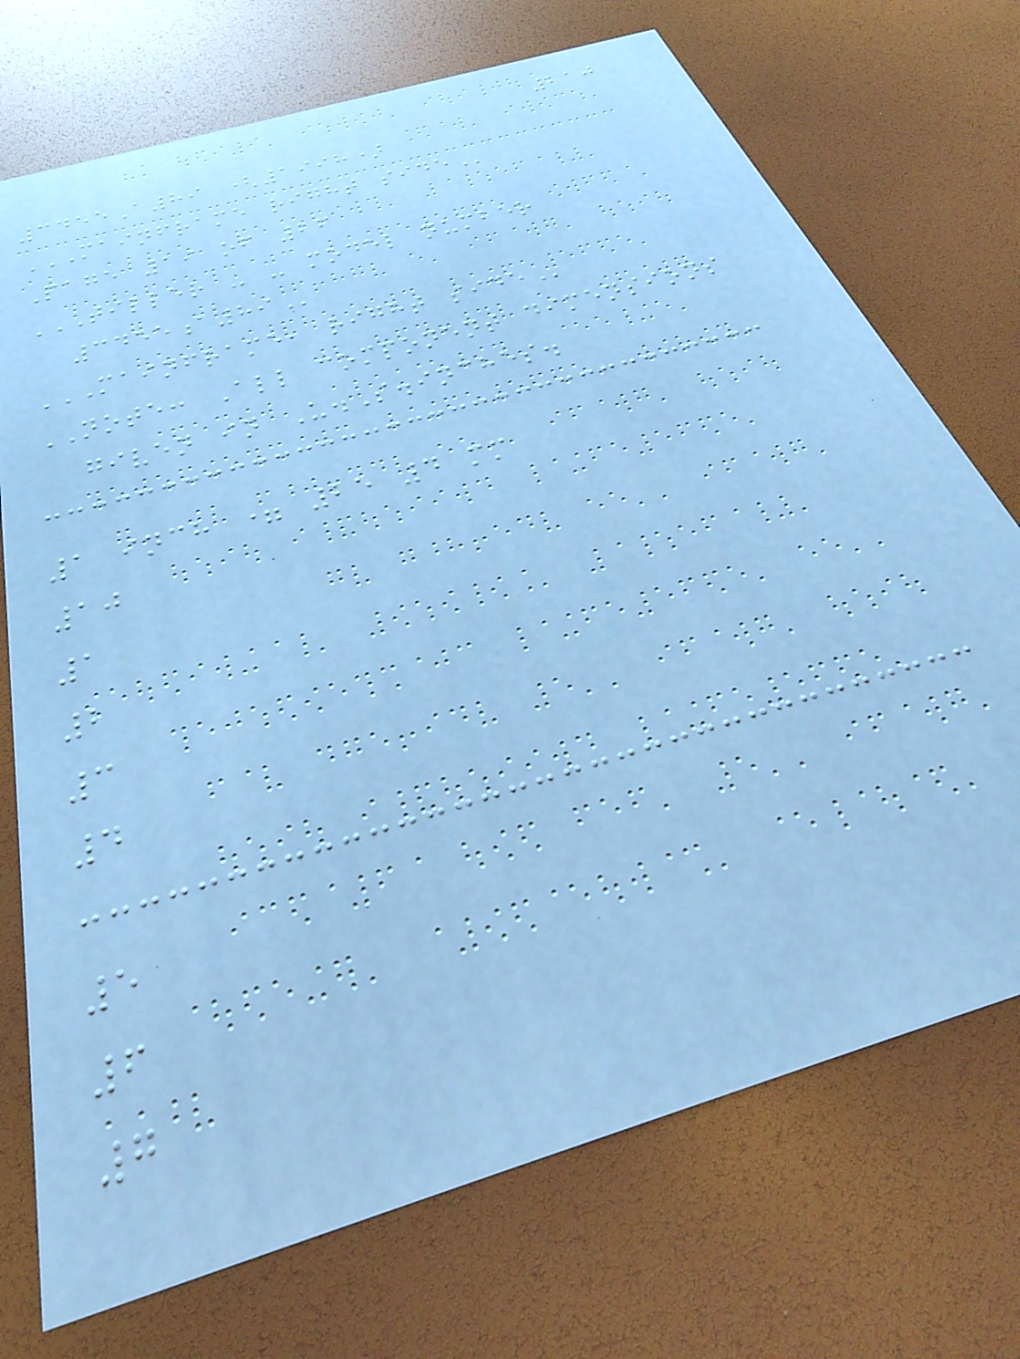210
3455A89 (1998)
MAINFRAME RIGHT SIDE
Page 19 of 26
TILLER - - MODEL NUMBER
3455A89
MAINFRAME, RIGHT SIDE
NOTE: All component dimensions
given in U.S.inches.
1 inch = 25 4 mm
10
1
2
3
4
5
6
7
